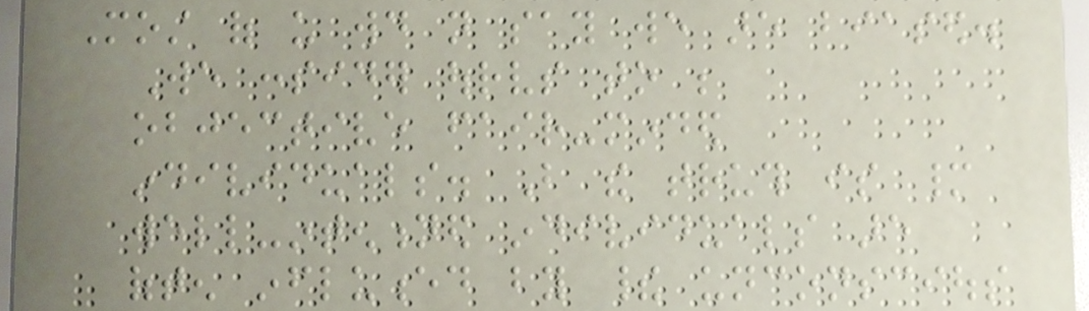Most of us would not say we are biased.
We consider ourselves to be
objective fair-minded
individuals. But the truth is many
well-intentioned individuals are
often influenced by their unconscious
